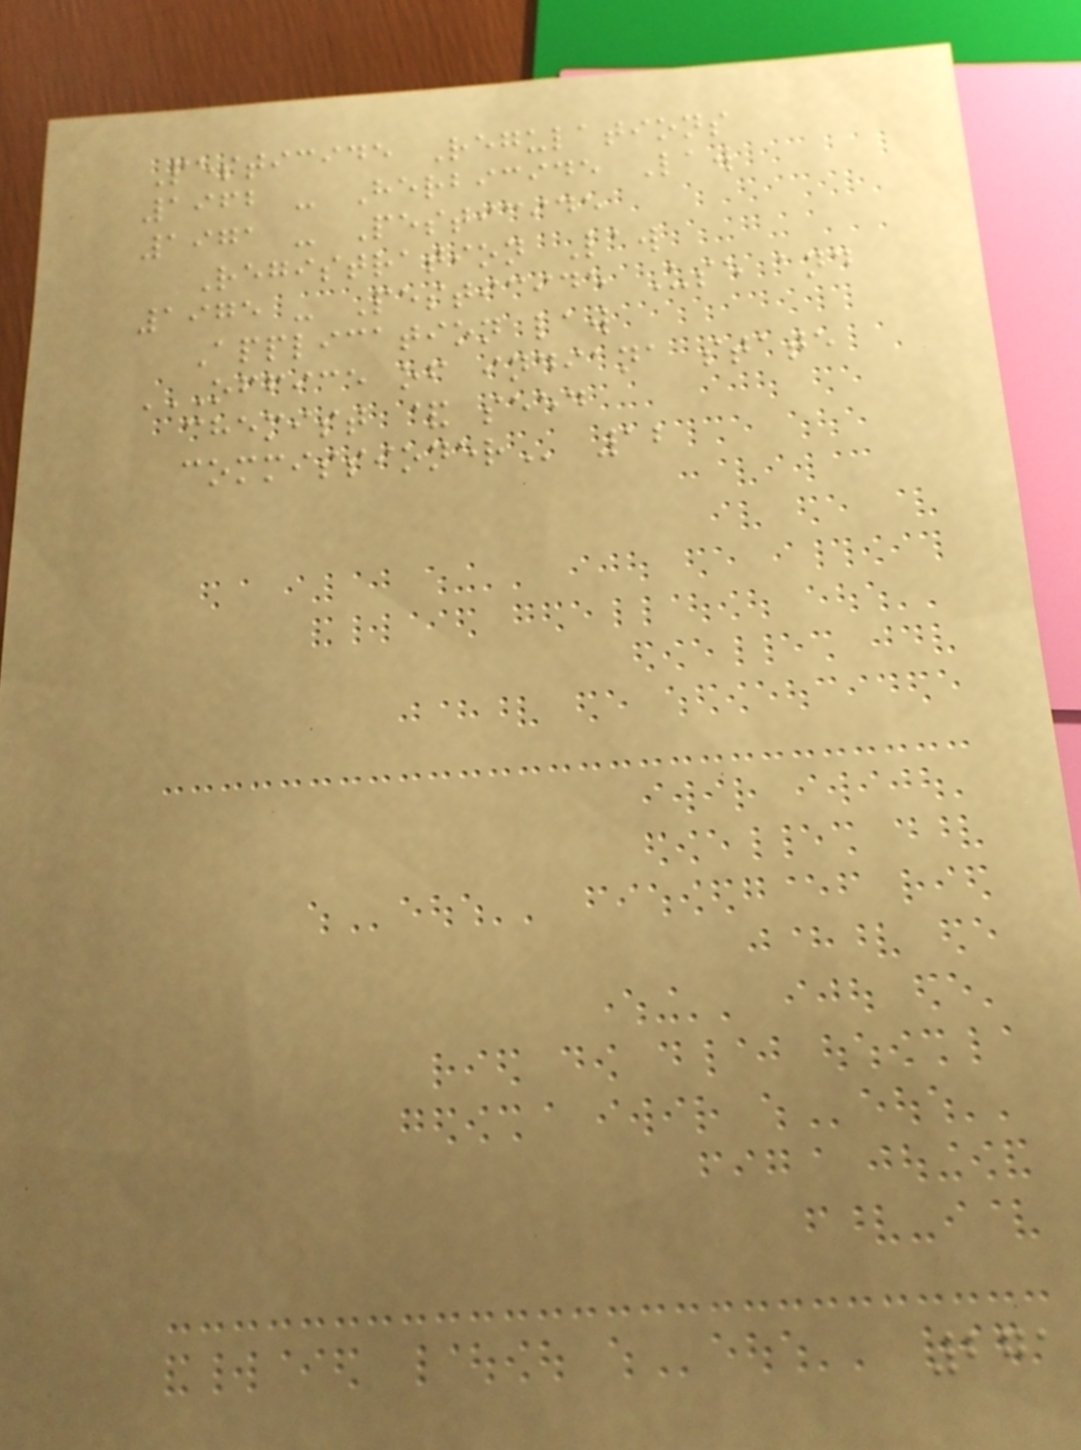Pesticide Regulations
1962 - Herbicide Law
1971 - Pesticide
Registration Law
1975 - Pesticide Use and
Application law
OFFICE OF INDIANA STATE
CHEMIST & SEED
COMMISSIONER 12
271
